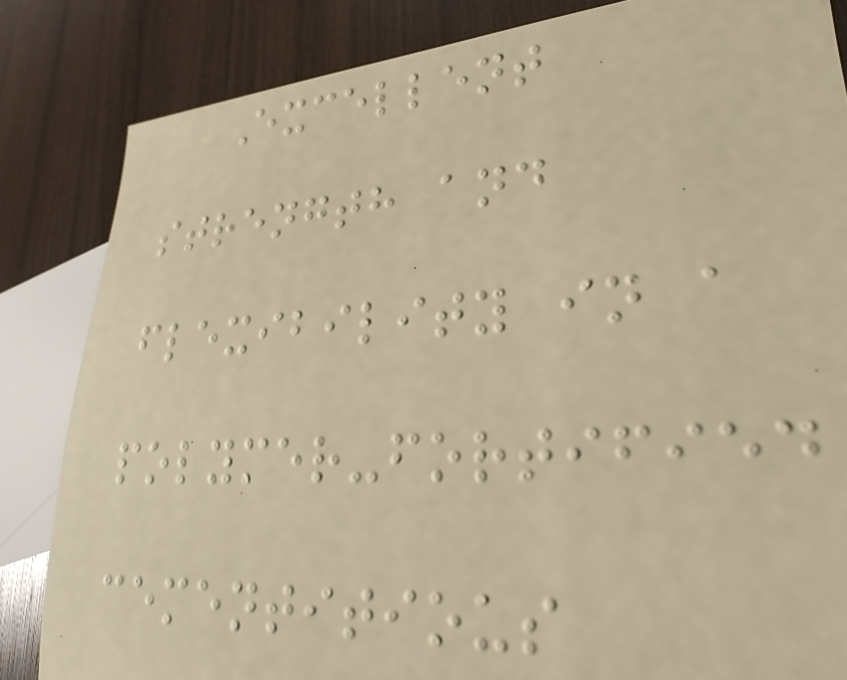Excellent
strength and
flexibility in a
polymer-fortified
cementitious
